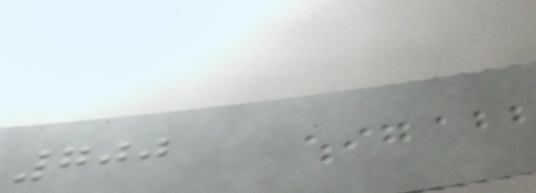700
